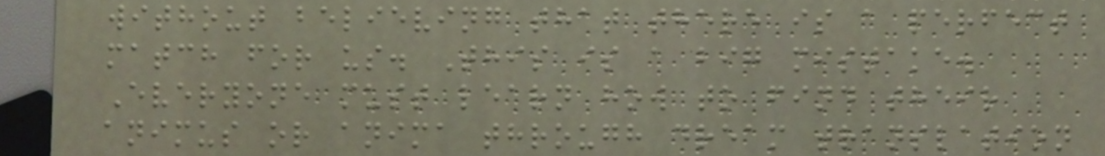without believing that there is a perfect
match for us. This is a big mistake.
Everyone must learn how to find their
animus or anima through dream translation
